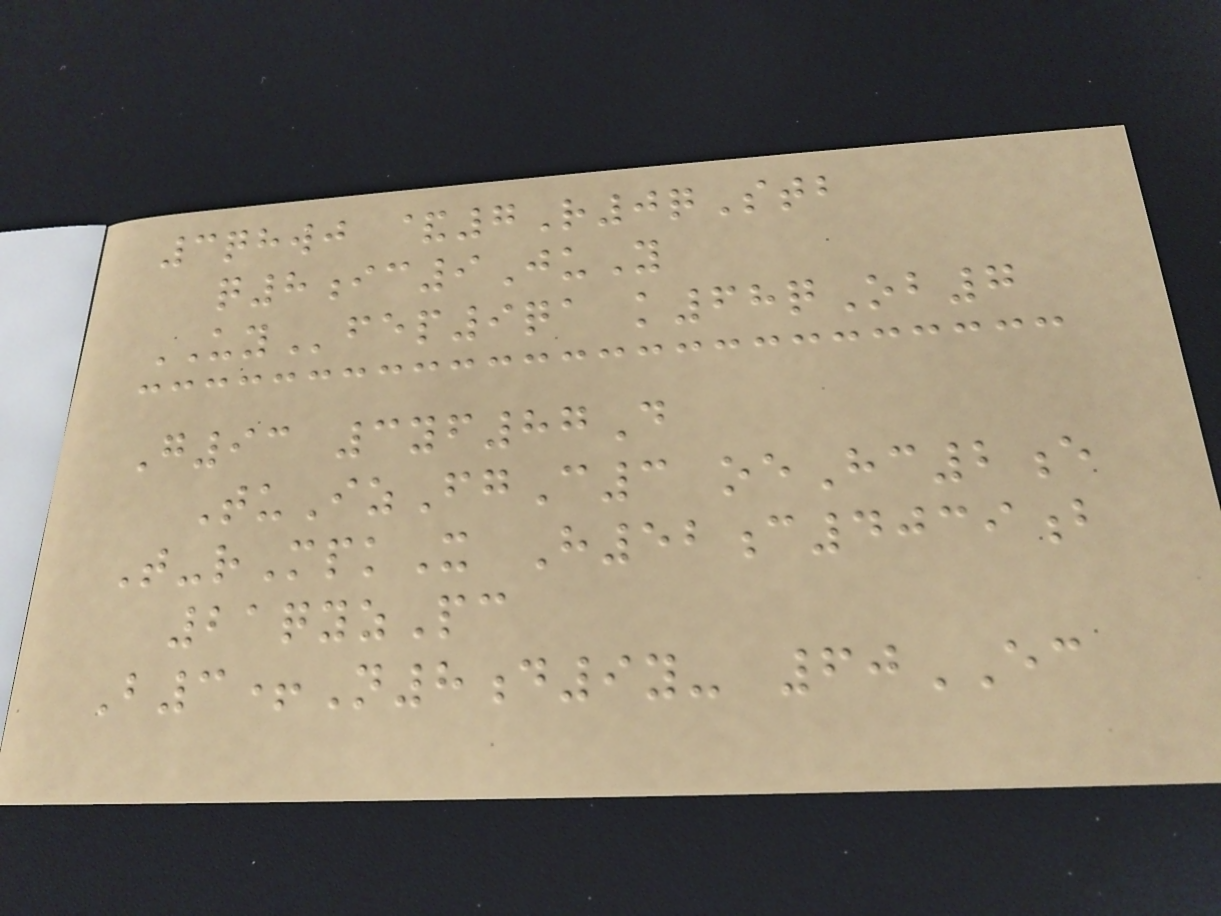3qhwj &7R0qStb
q8ic9JuY
UYfep9qa k68qOb7
G93 3yf87D
TuIzFgC3 oeHc2e
T-rMpkX H52c4039b
21qyzPc
B3+N8d9y- 60EC
